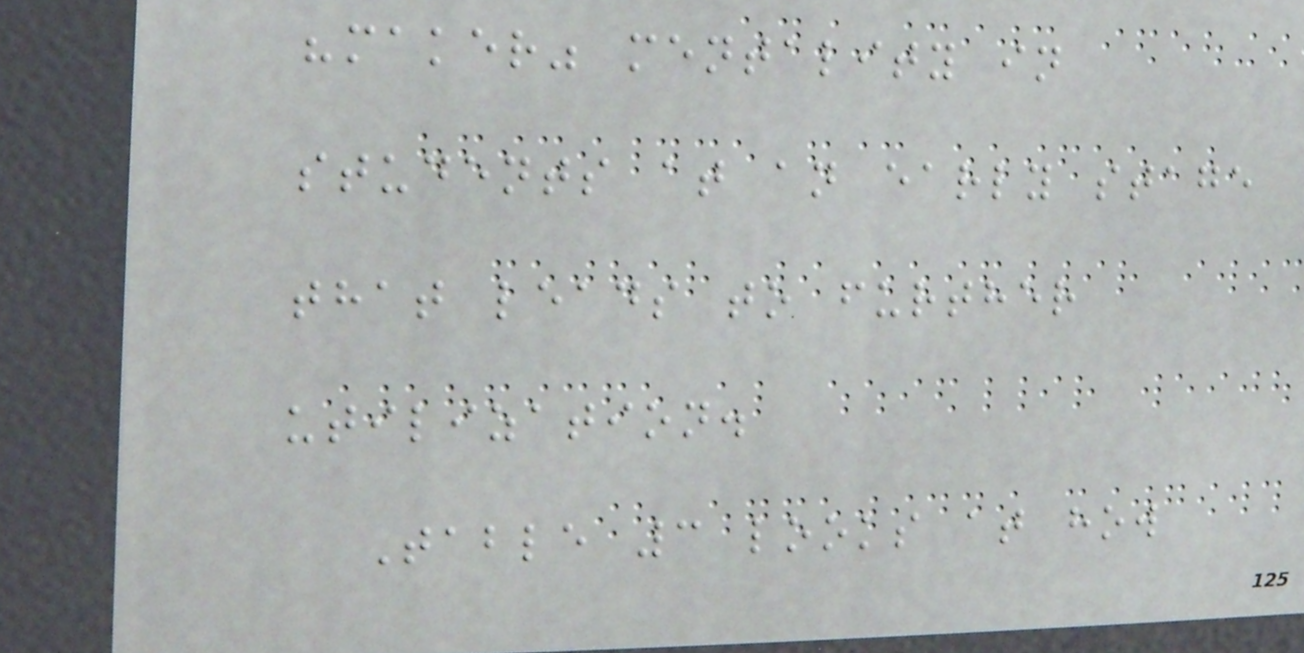"maker" mentality in
students at an early stage
that leads to further
utilization.
Table 3 looks at how
